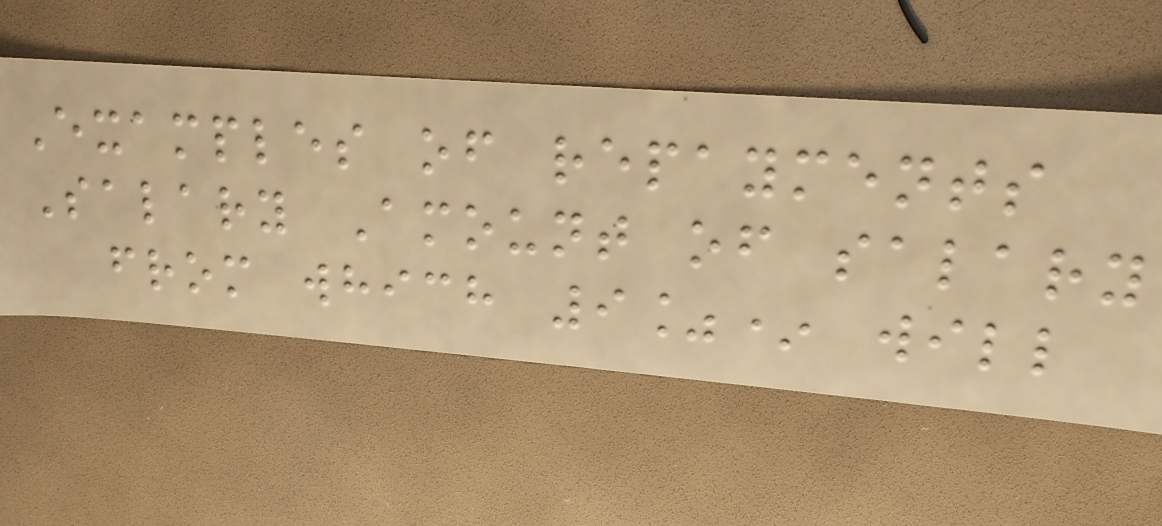Examples of repayments
Salary Amount of salary
from which 9%* will
